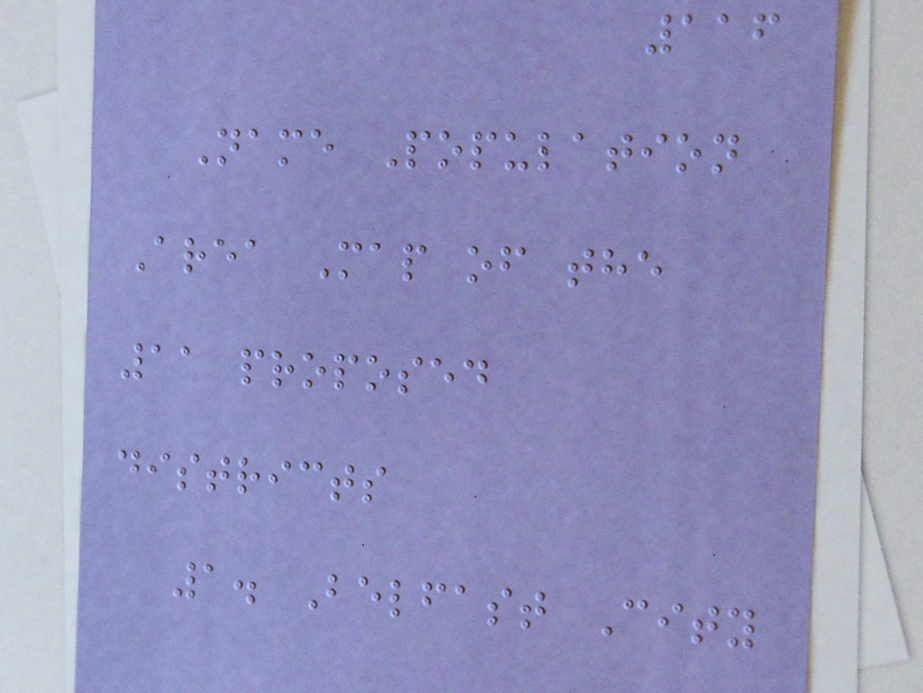116
Name Population
Area Map of the
11 proposed
districts
1. Belfast City
